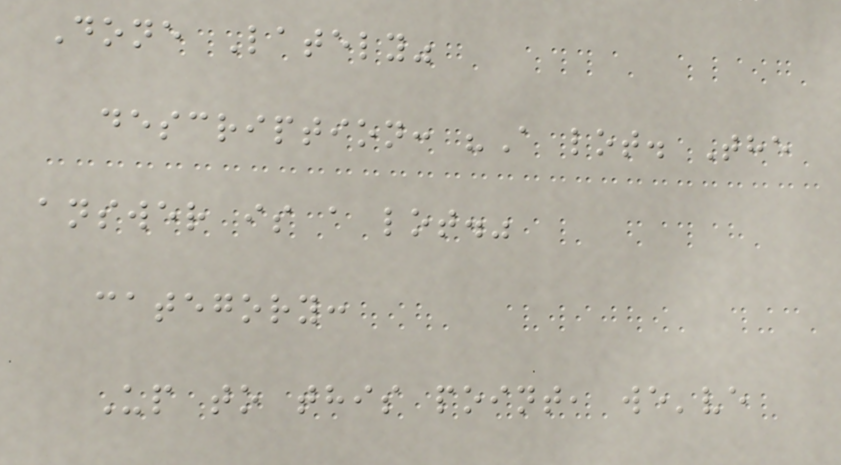Done Lately"
description: "A lot. The
answer is a lot."
category:
Up to this point, we've
